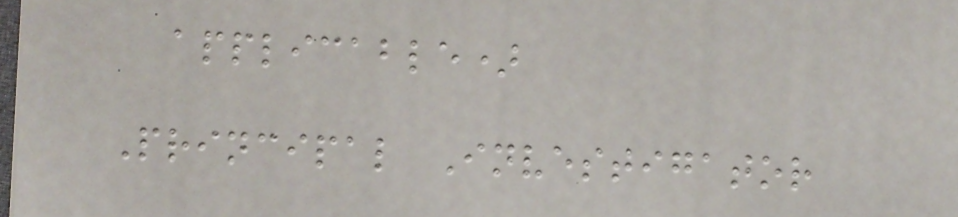applicable)
Principal Investigator
